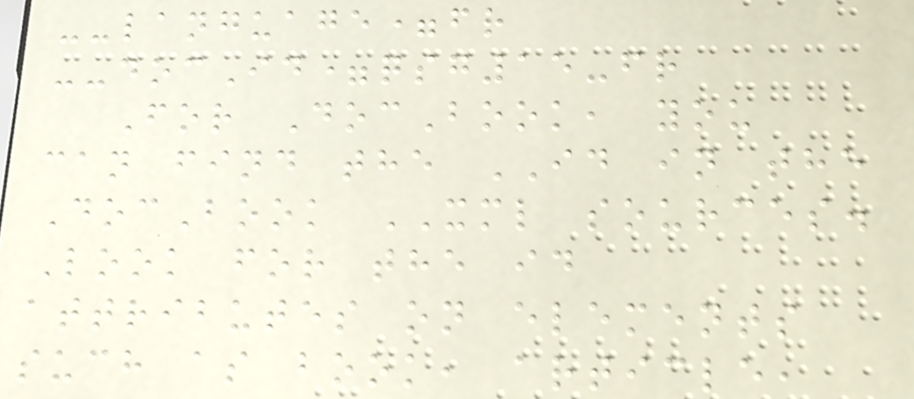--language=fr
--docId=qsg15-fr
For DocBook, you
can find the ID in the
DocBook XML sources.
Look for the id
attributes on elements
such as book, article,
